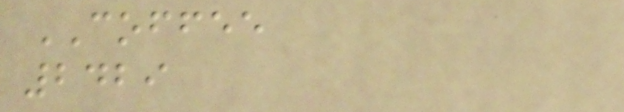COFFEE
2429
